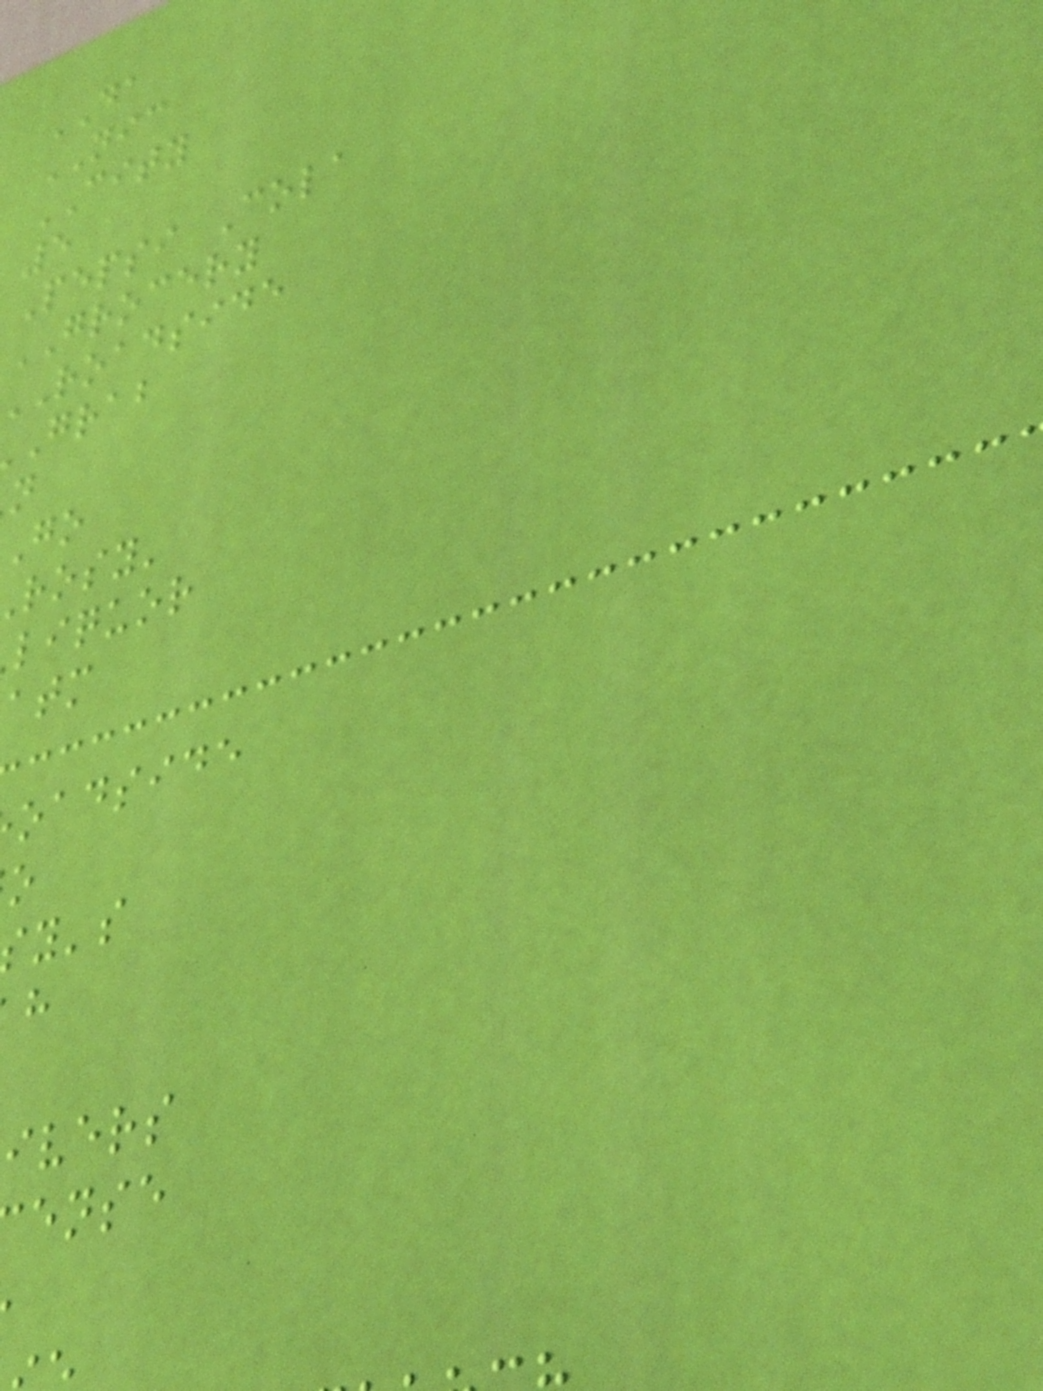DA
NIC
CITY
5
Pepsi Cola
GROCERY
roadside
grab
rosy'
liquor
oadside
ivers
ense
